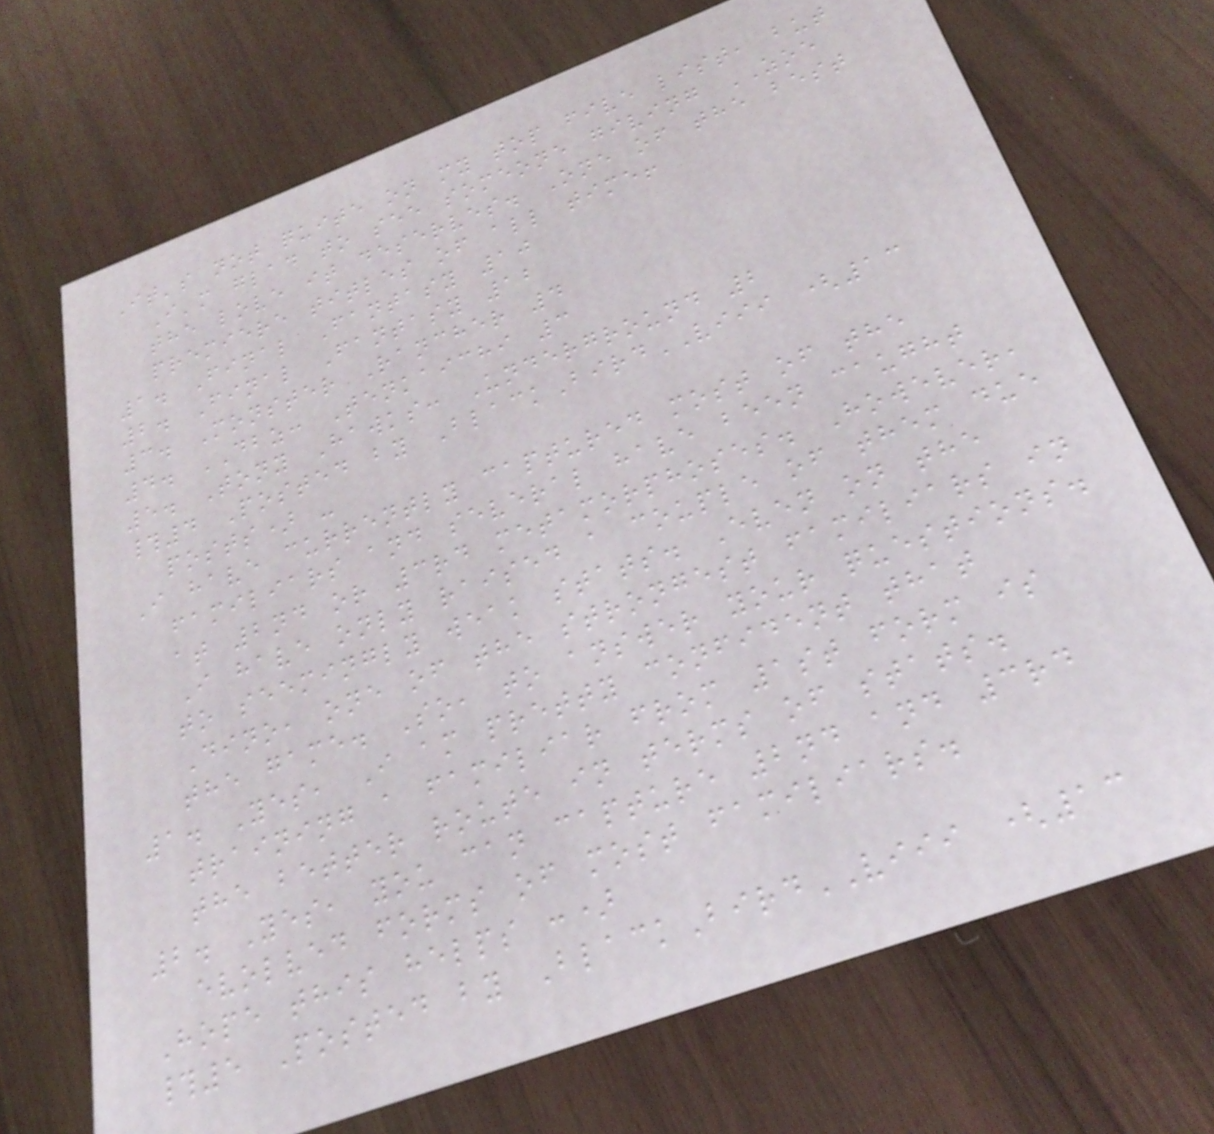It's not quite on my top five list, but
I'm glad to see someone giving ZOE
the love it deserves. One of the best
premiere titles of all time!
1. Final Fantasy 10
2. Final Fantasy 12
3. Monster Rancher 4
4. DBZ: Tenkaichi 3
5. Tony Hawks: Underground 2
#4 Posted by BlackBirdVIII (13
posts) -
I have currently captured most of the
familiars and several have been caught
at 2nd or 3rd metamorphoses. However,
I have only raised a couple of them due
to seemingly weak stats. Even on the
Dino, one of the strongest familiars in
the game. So, to answer your questions.
1. Yes, I am pretty confident that
training a familiar from 1st form is
the better route in terms of stats.
2. Yes, you can capture 2nd and 3rd
evolved forms of most familiars.
Hope this helps :)
#5 Posted by BlackBirdVIII (13
